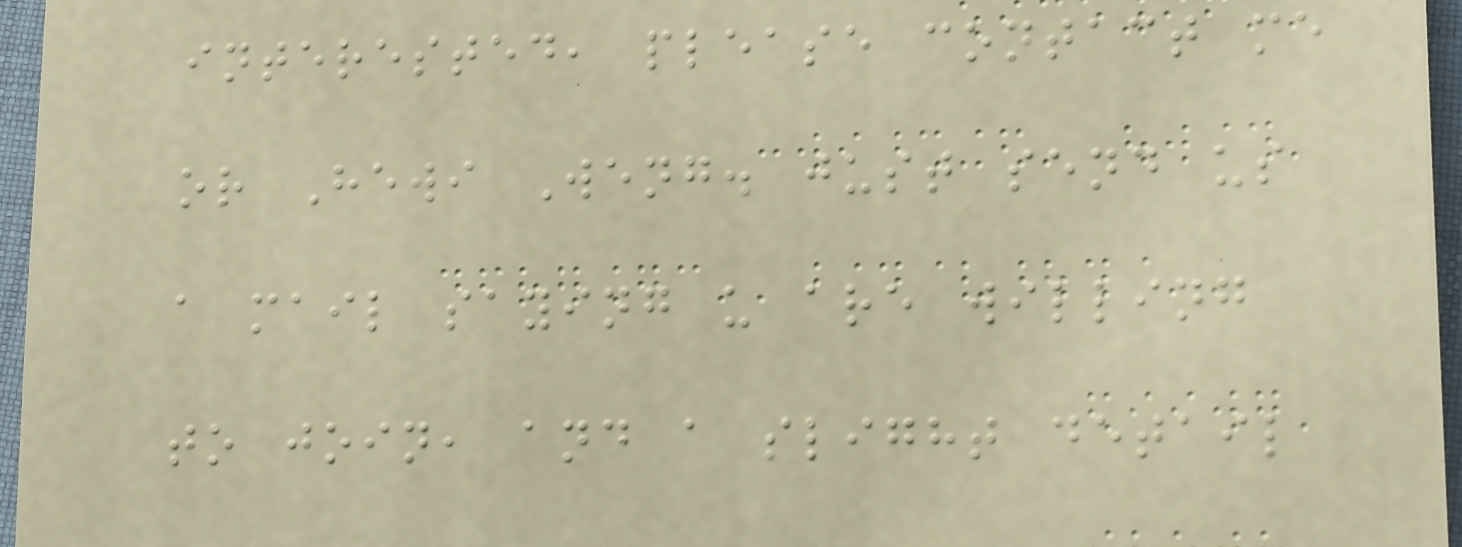interested, please contact me
or Hewi Weng. just send us
a mail saying u are willing
to join, and a slight detail
